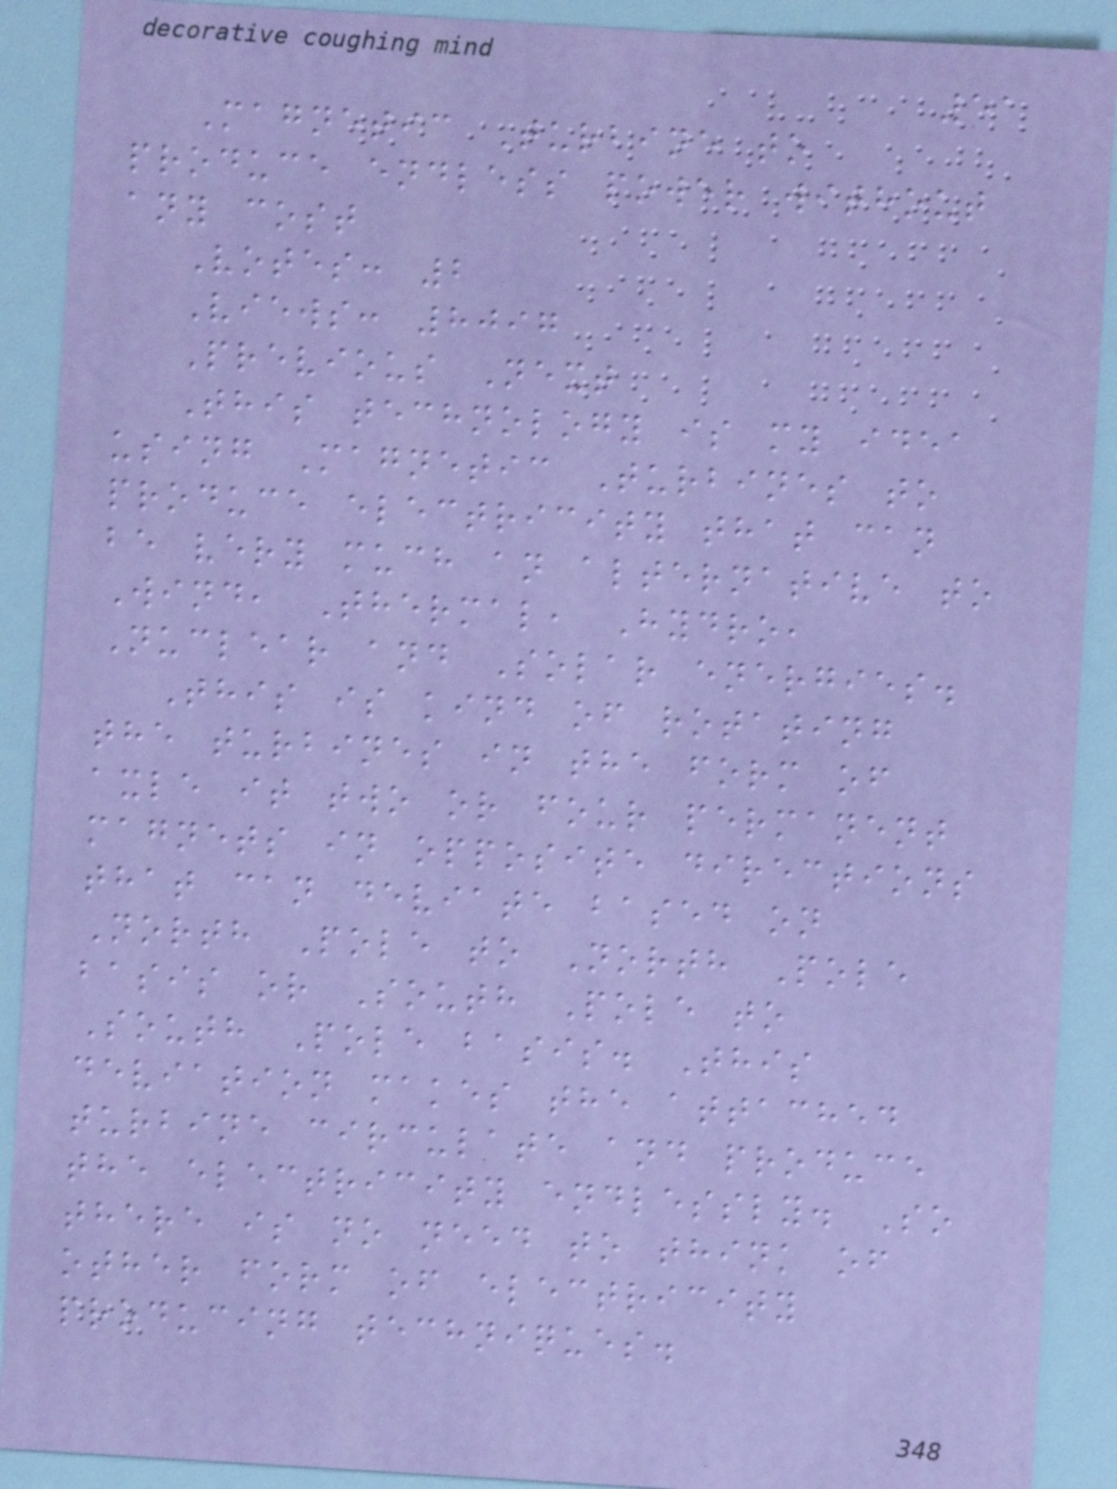51
Magnetic Turbine to
produce endless power without
any cost
Votes: 2
Views: 8097
Previous Next
This technology is my idea
using Magnetic Turbines to
produce electricity that can
be very much an alternative to
Wind, Thermal, Hydro,
Nuclear and Solar energies.
This is kind of rotating
the turbines in the form of
axle it two or four permanent
magnets in opposite directions
that can deviate based on
North Pole to North Pole
basis or South Pole to
South Pole basis. This
deviation makes the attached
turbine circulate and produce
the electricity endlessly. So
there is no need to think of
other form of electricity
producing techniques.
